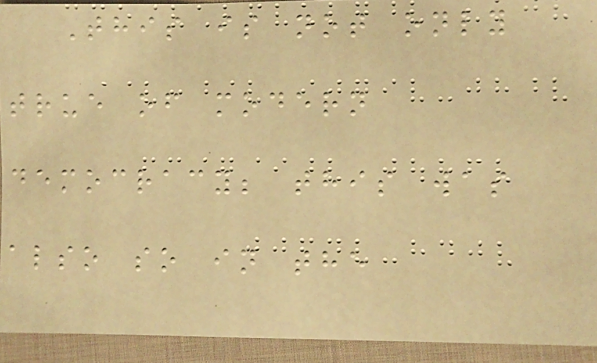This is not only
true of modern
democracy; this was
also so in the
